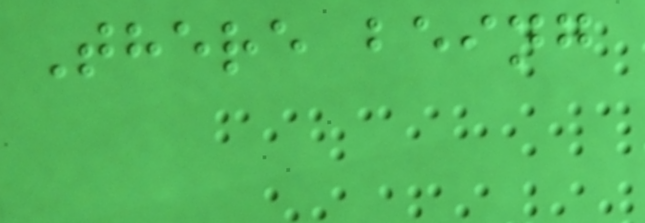There being
